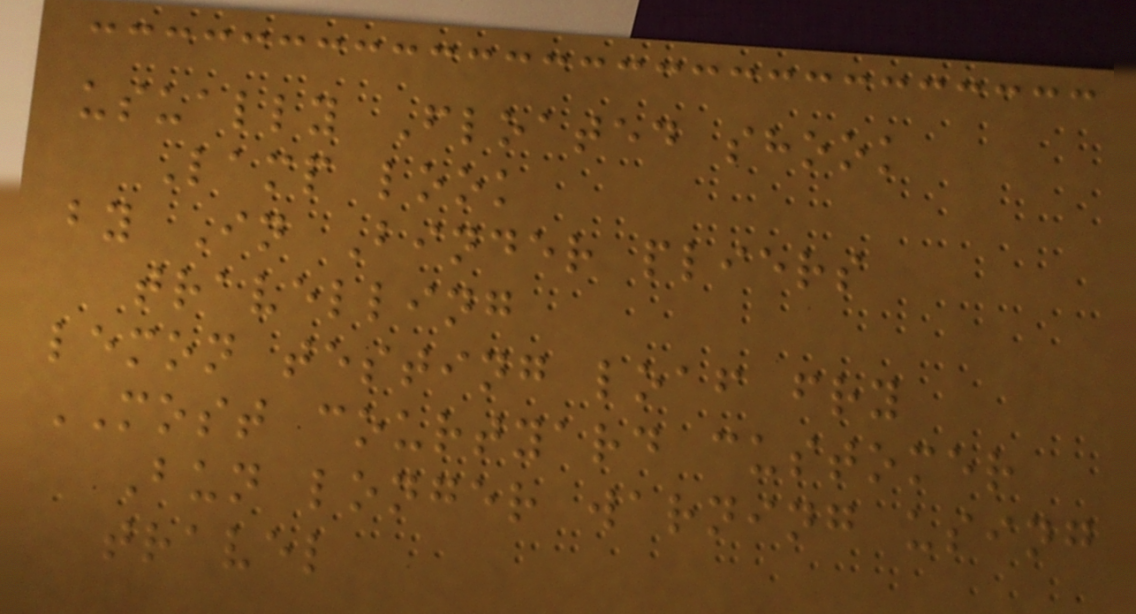usually Floated shook
Lamp look
by In Binder pliers
travelling
lemon testing loaf fry
MOST courtyard customer
Bun longer warning using
travel
